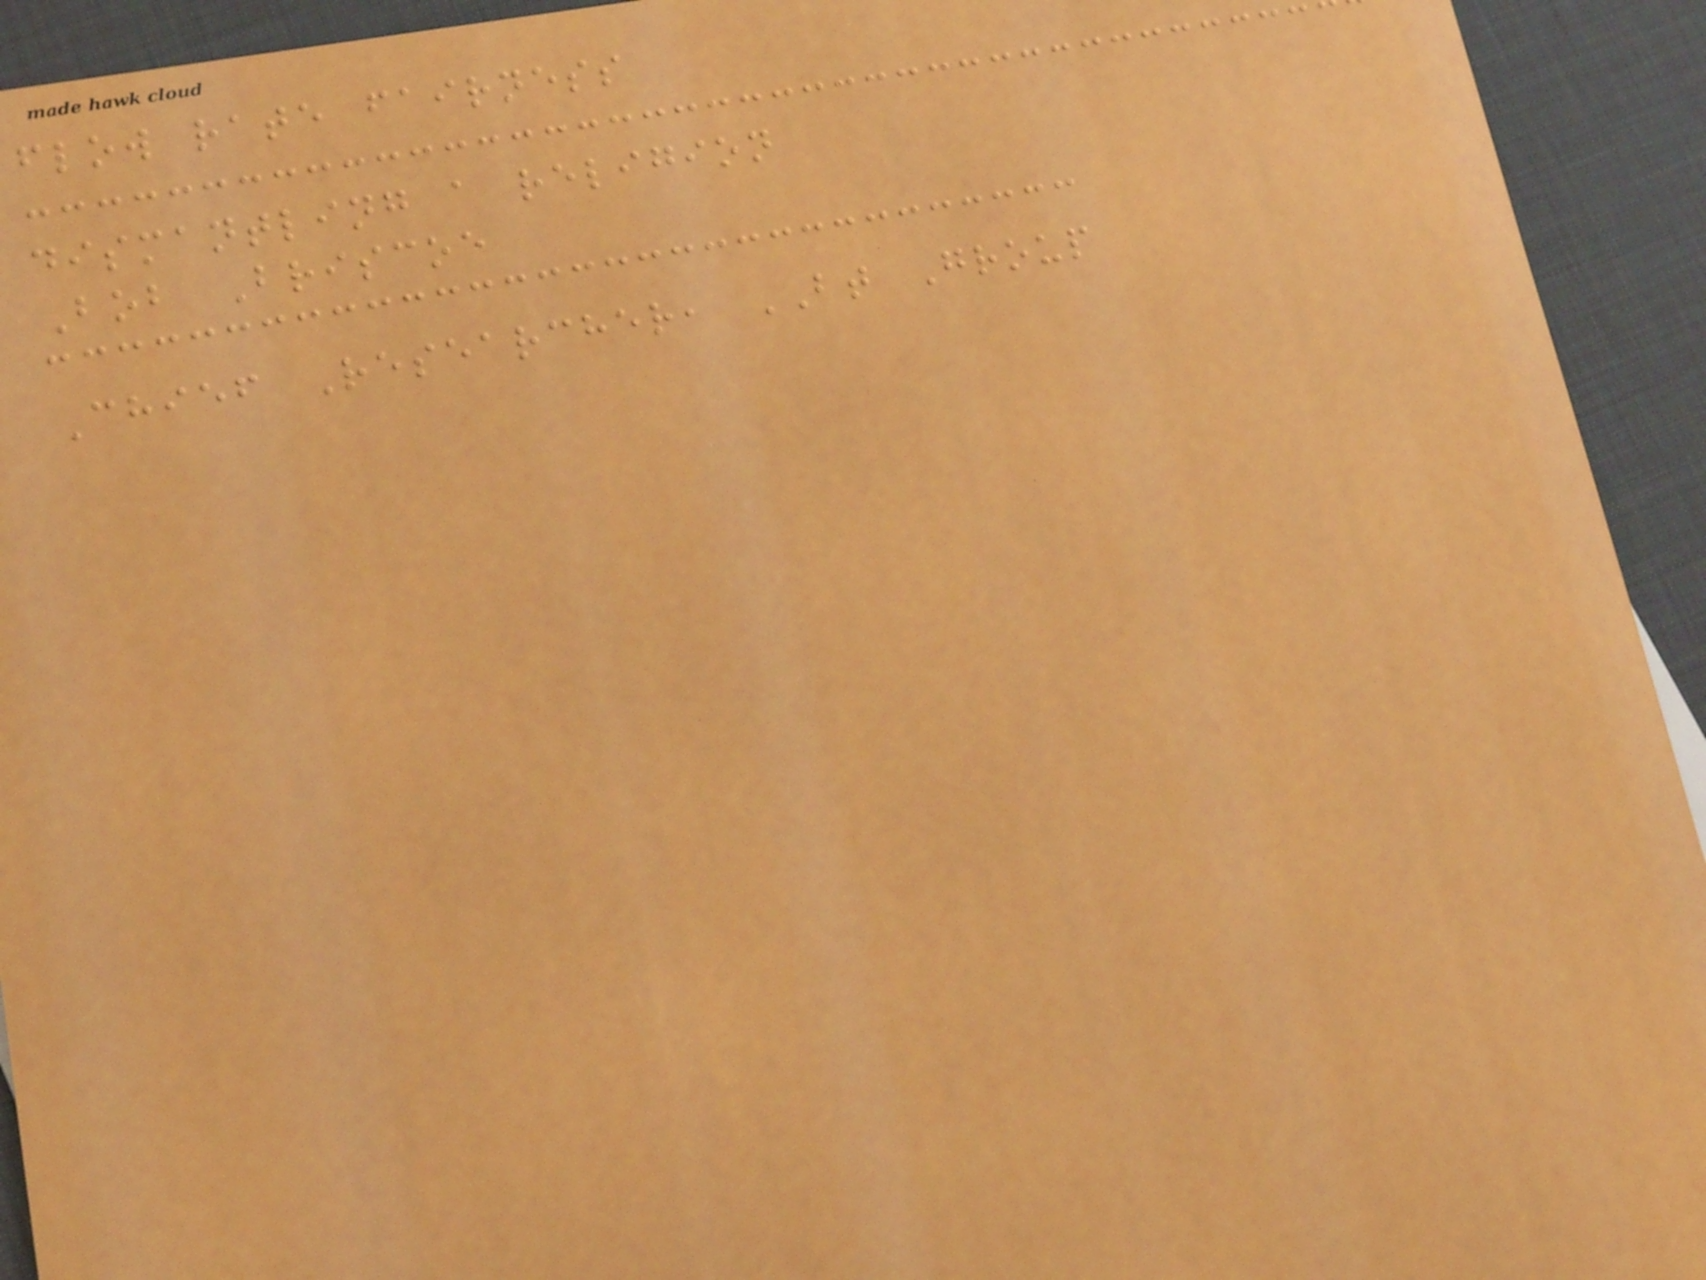flow rate fairness
dismantling a religion
Bob Briscoe
Chief Researcher, BT Group
